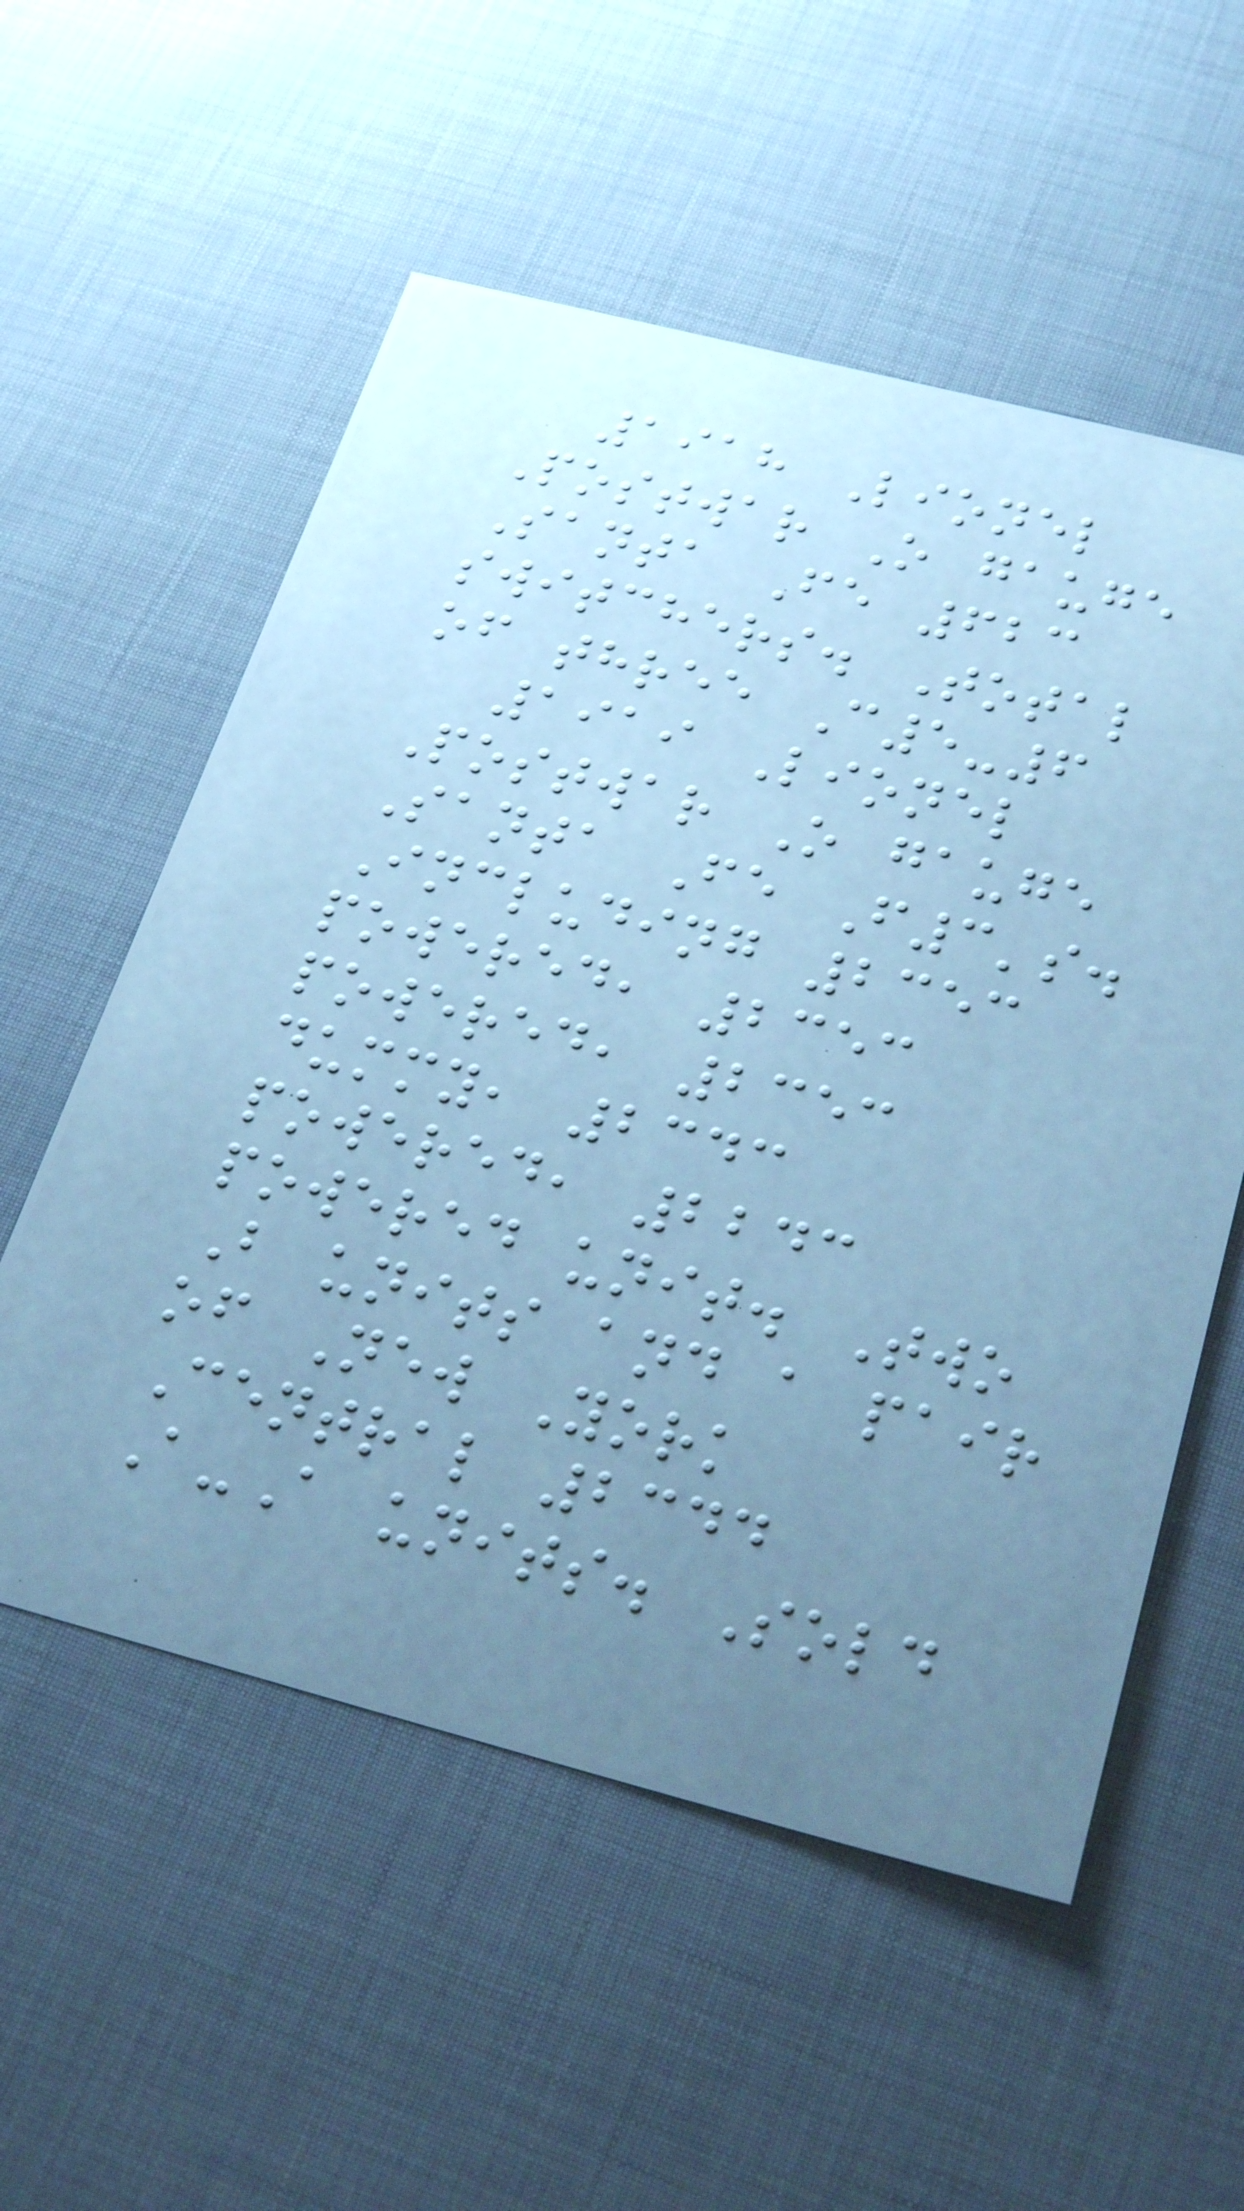1918 Lionel
Postwar O gauge
Santa Fe 623
switchers. Total
of three C5-6
1919 Lionel
Postwar O gauge
Santa Fe F3's.
Including 2353
powered, 2353
powered, 2353
dummy, 2343
powered, 2243
powered unit. Two
B units and a pair
of New York
Central 2344
A-A units. Sold
